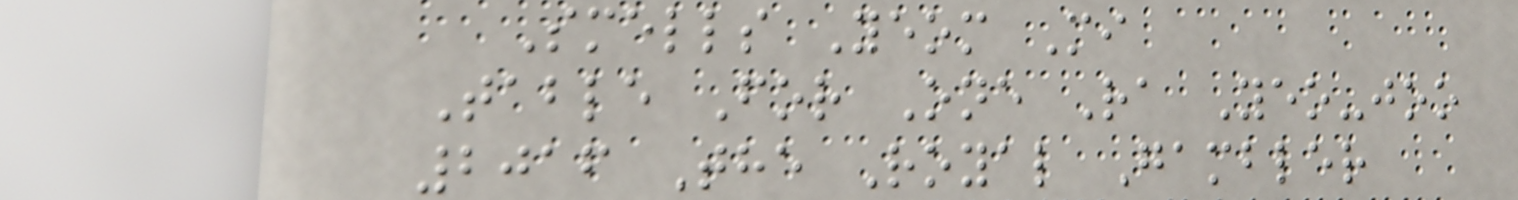Smells Yeom Mi
Table For One Ra Yeo-joo
2016 The Royal Gambler
